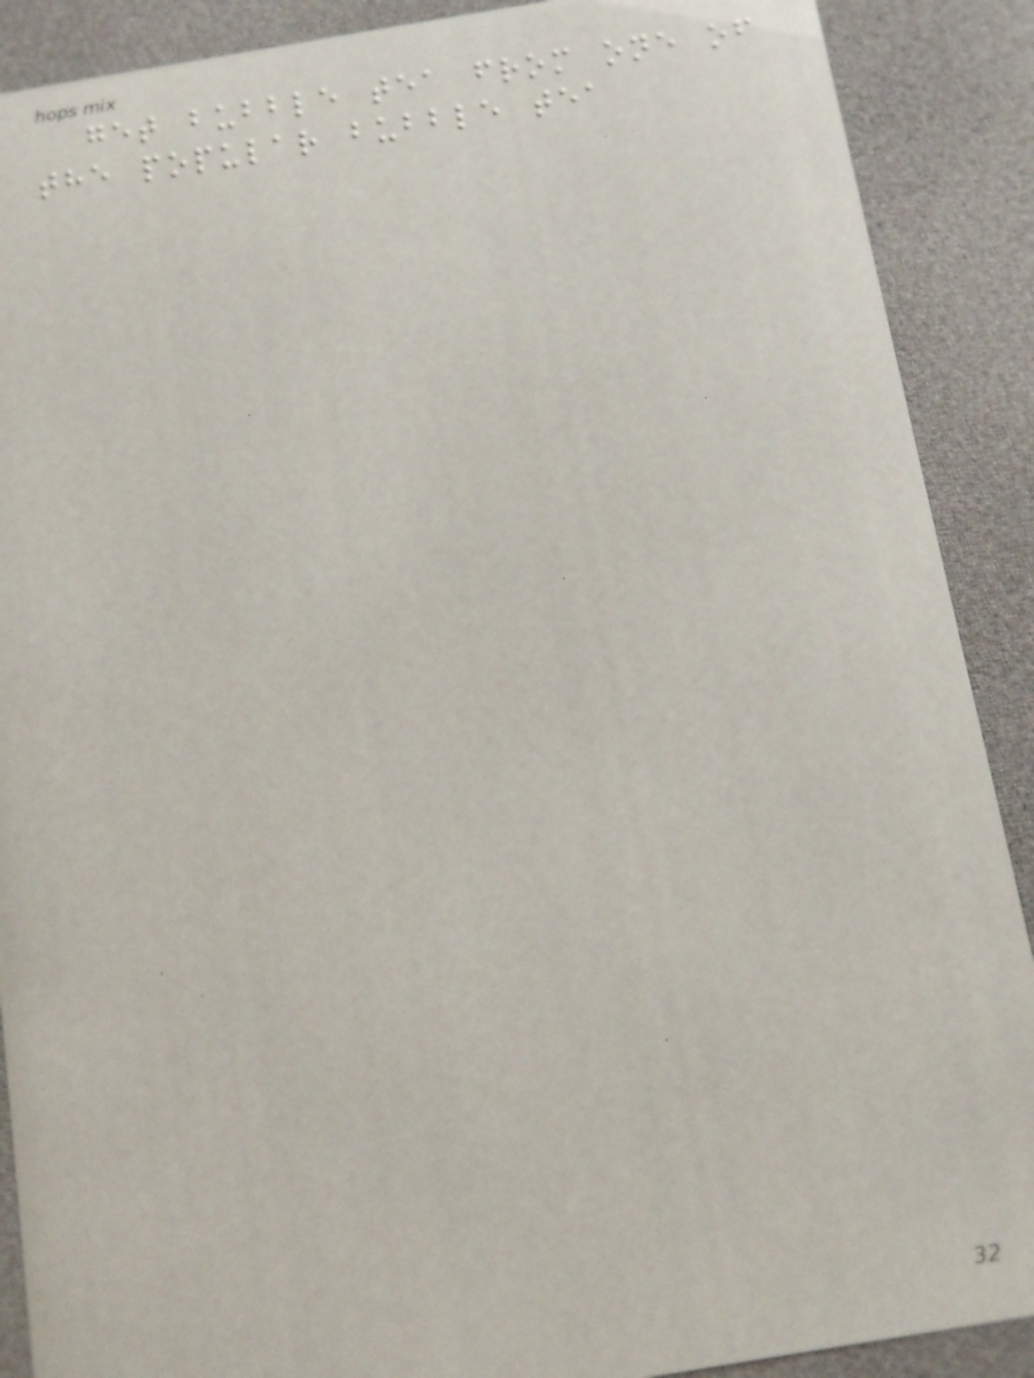get bubble tea from one of
the popular bubble tea
